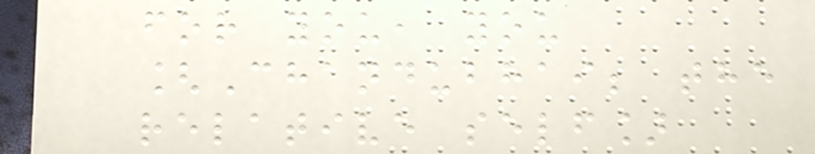for you, you
[Chandubhai; the
relative self]
